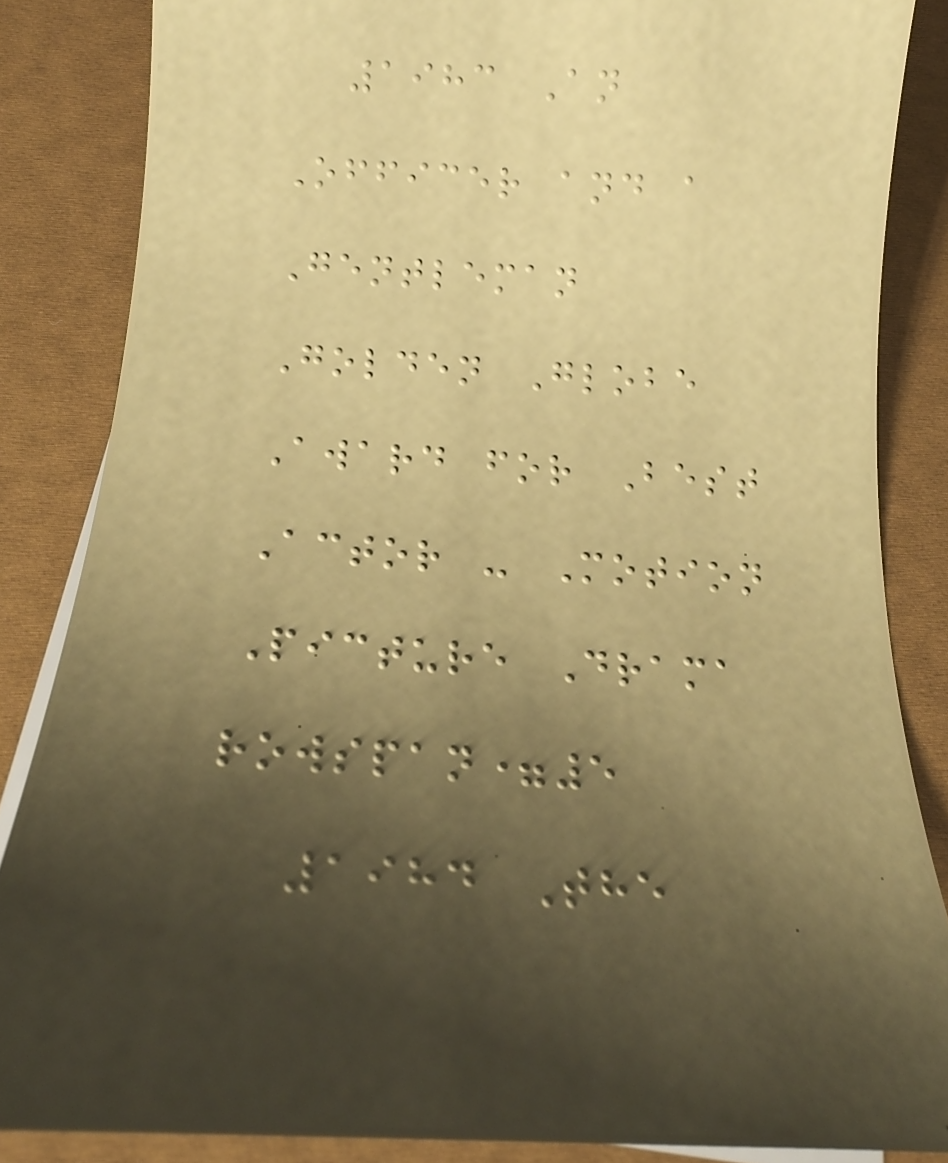1983 An
Officer and a
Gentleman
Golden Globe
Award for Best
Actor - Motion
Picture Drama
rowspan=5
1984 The
